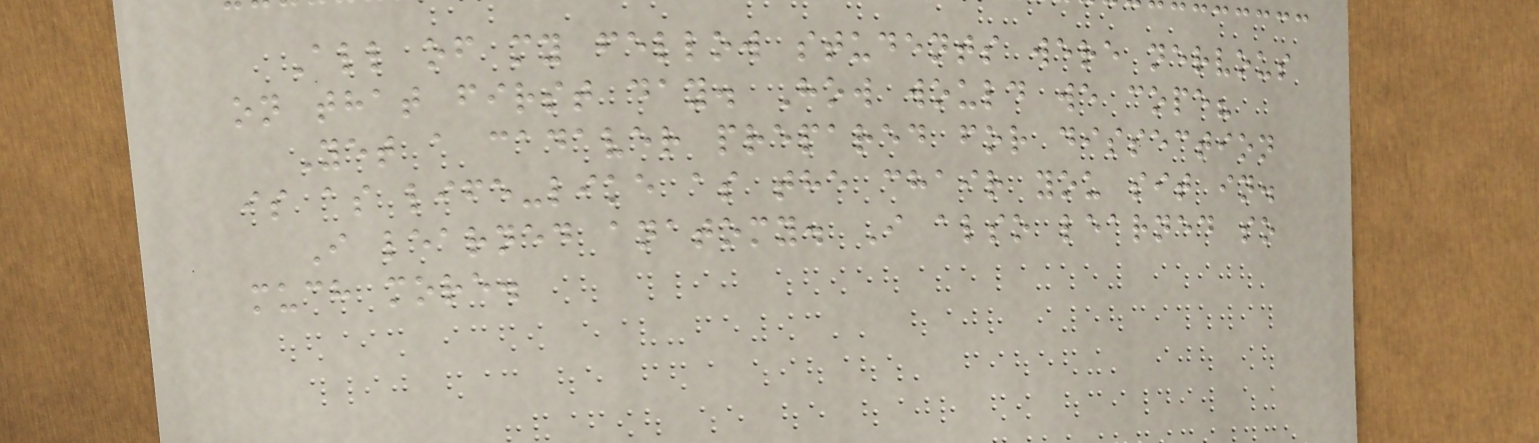All of my fellow students were nervous
on that first day. How would we cope?
Yet a cadaver prepared for dissection
is as life-like as the chair you sit in.
I learned anatomy. I also learned so
much more.
